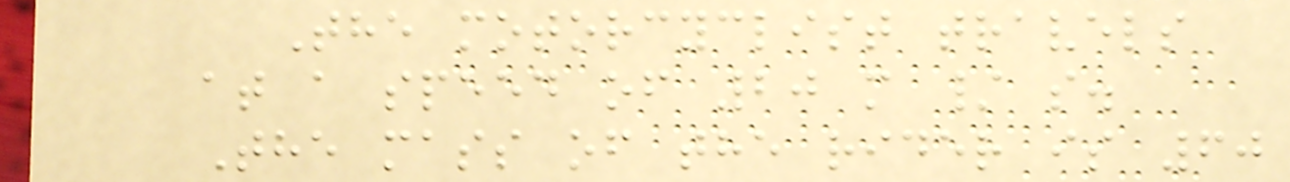The motorcyclist travels
at a speed of 20 m / s.
The mass of the rider is 60
